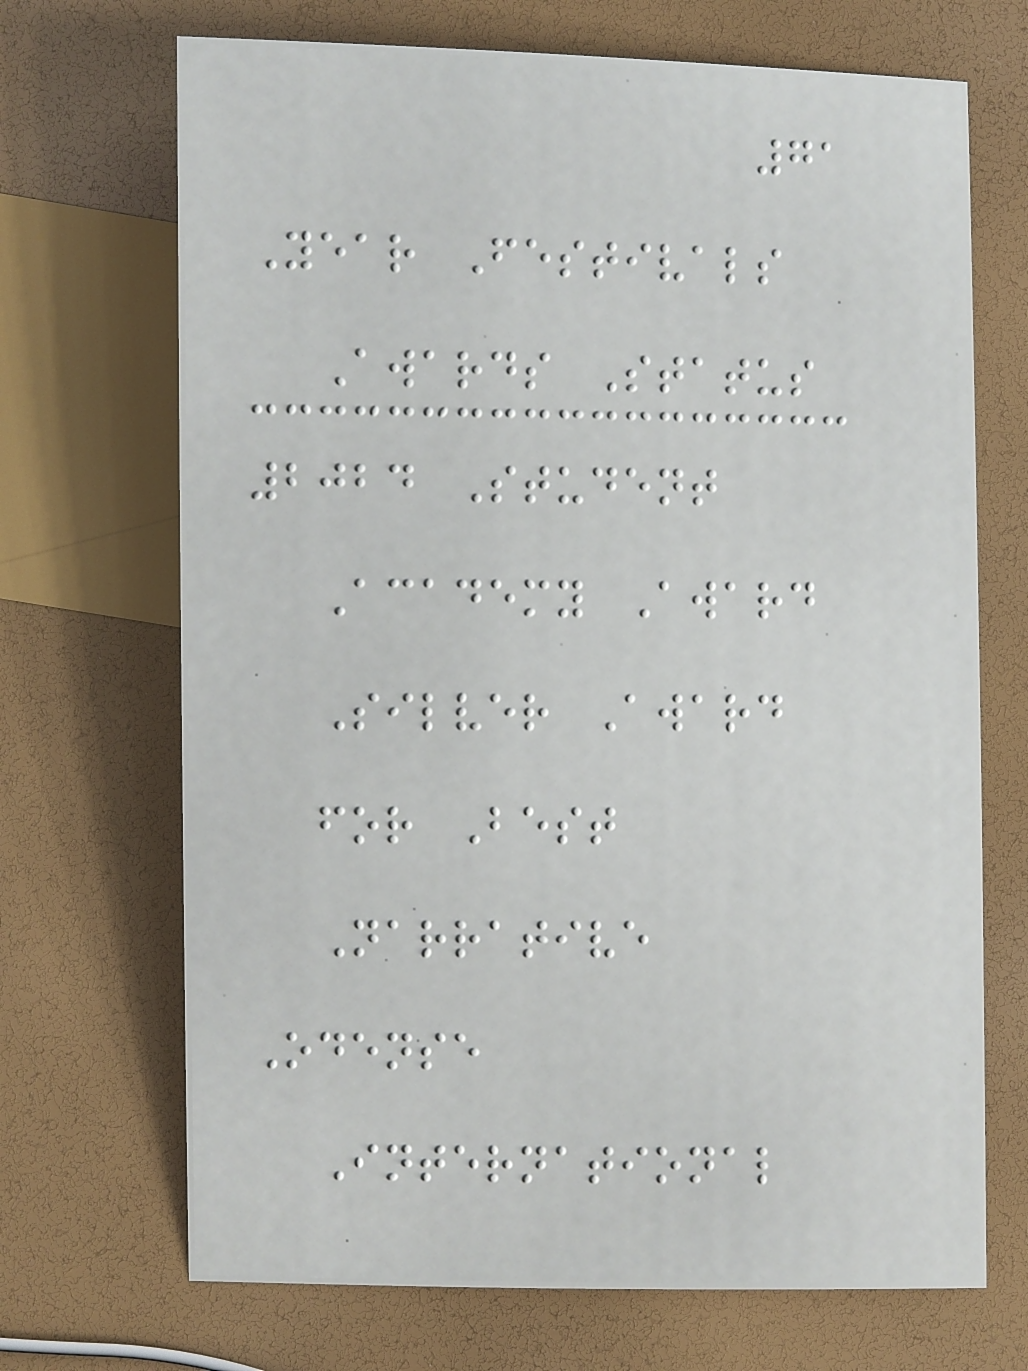71
Year Festivals
Awards Status
2024 Student
Academy Award
Silver Award
for Best
Narrative
Odense
International
